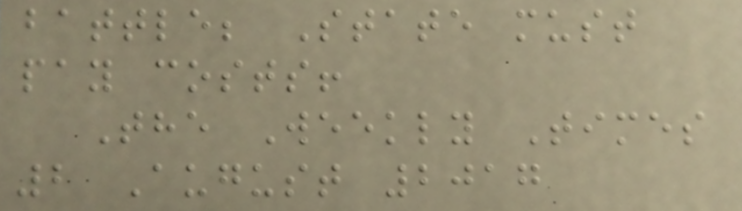battle; State must
pay costs!
The Weekly Times
2 August 2017
